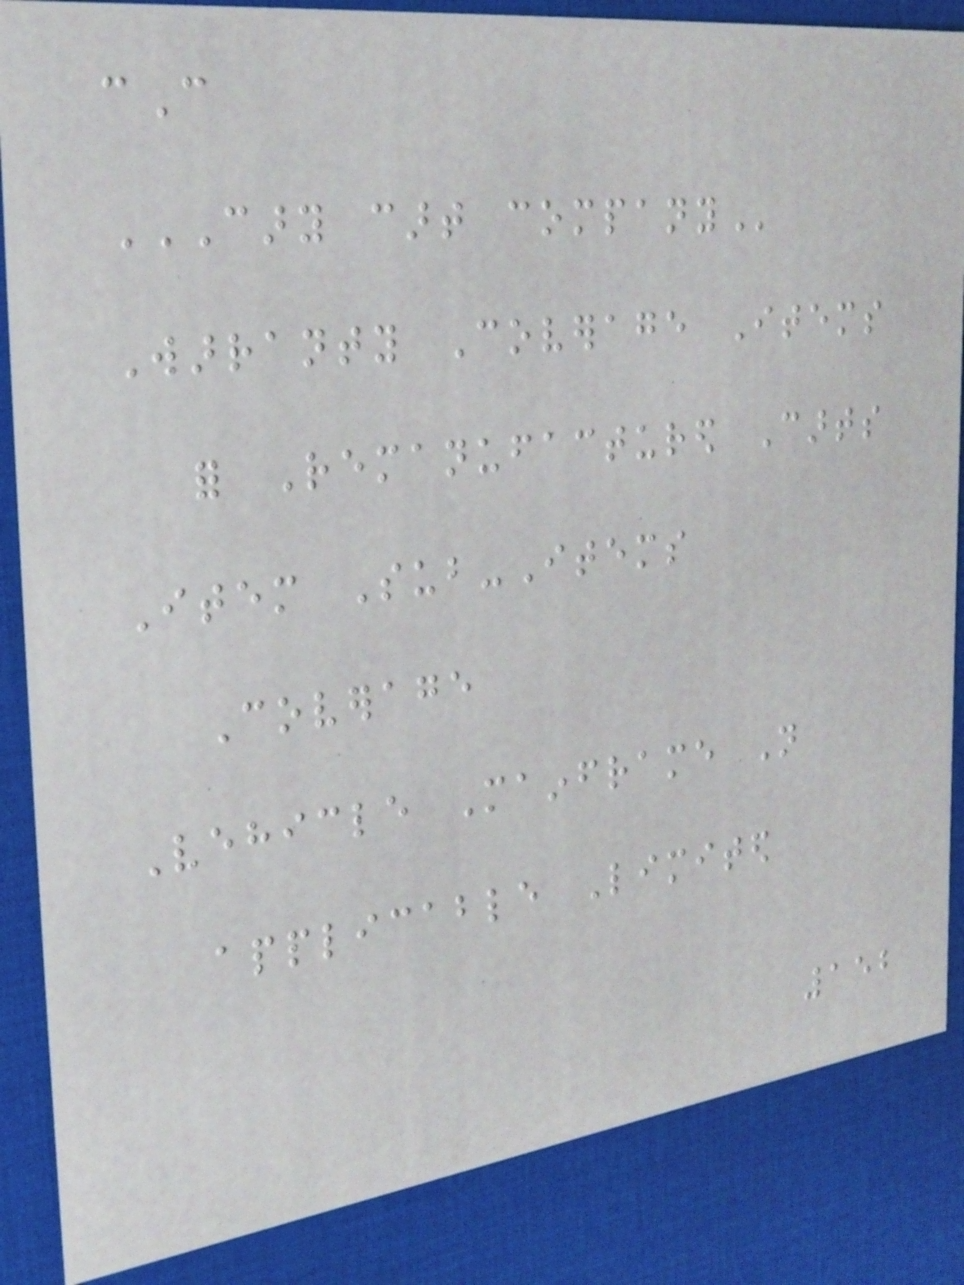cC
CARY CART COMPANY
Warranty Coverage Items
for Remanufactured Carts
Item Sub-Items
Coverage
Vehicle Mainframe Not
applicable Limited
152
